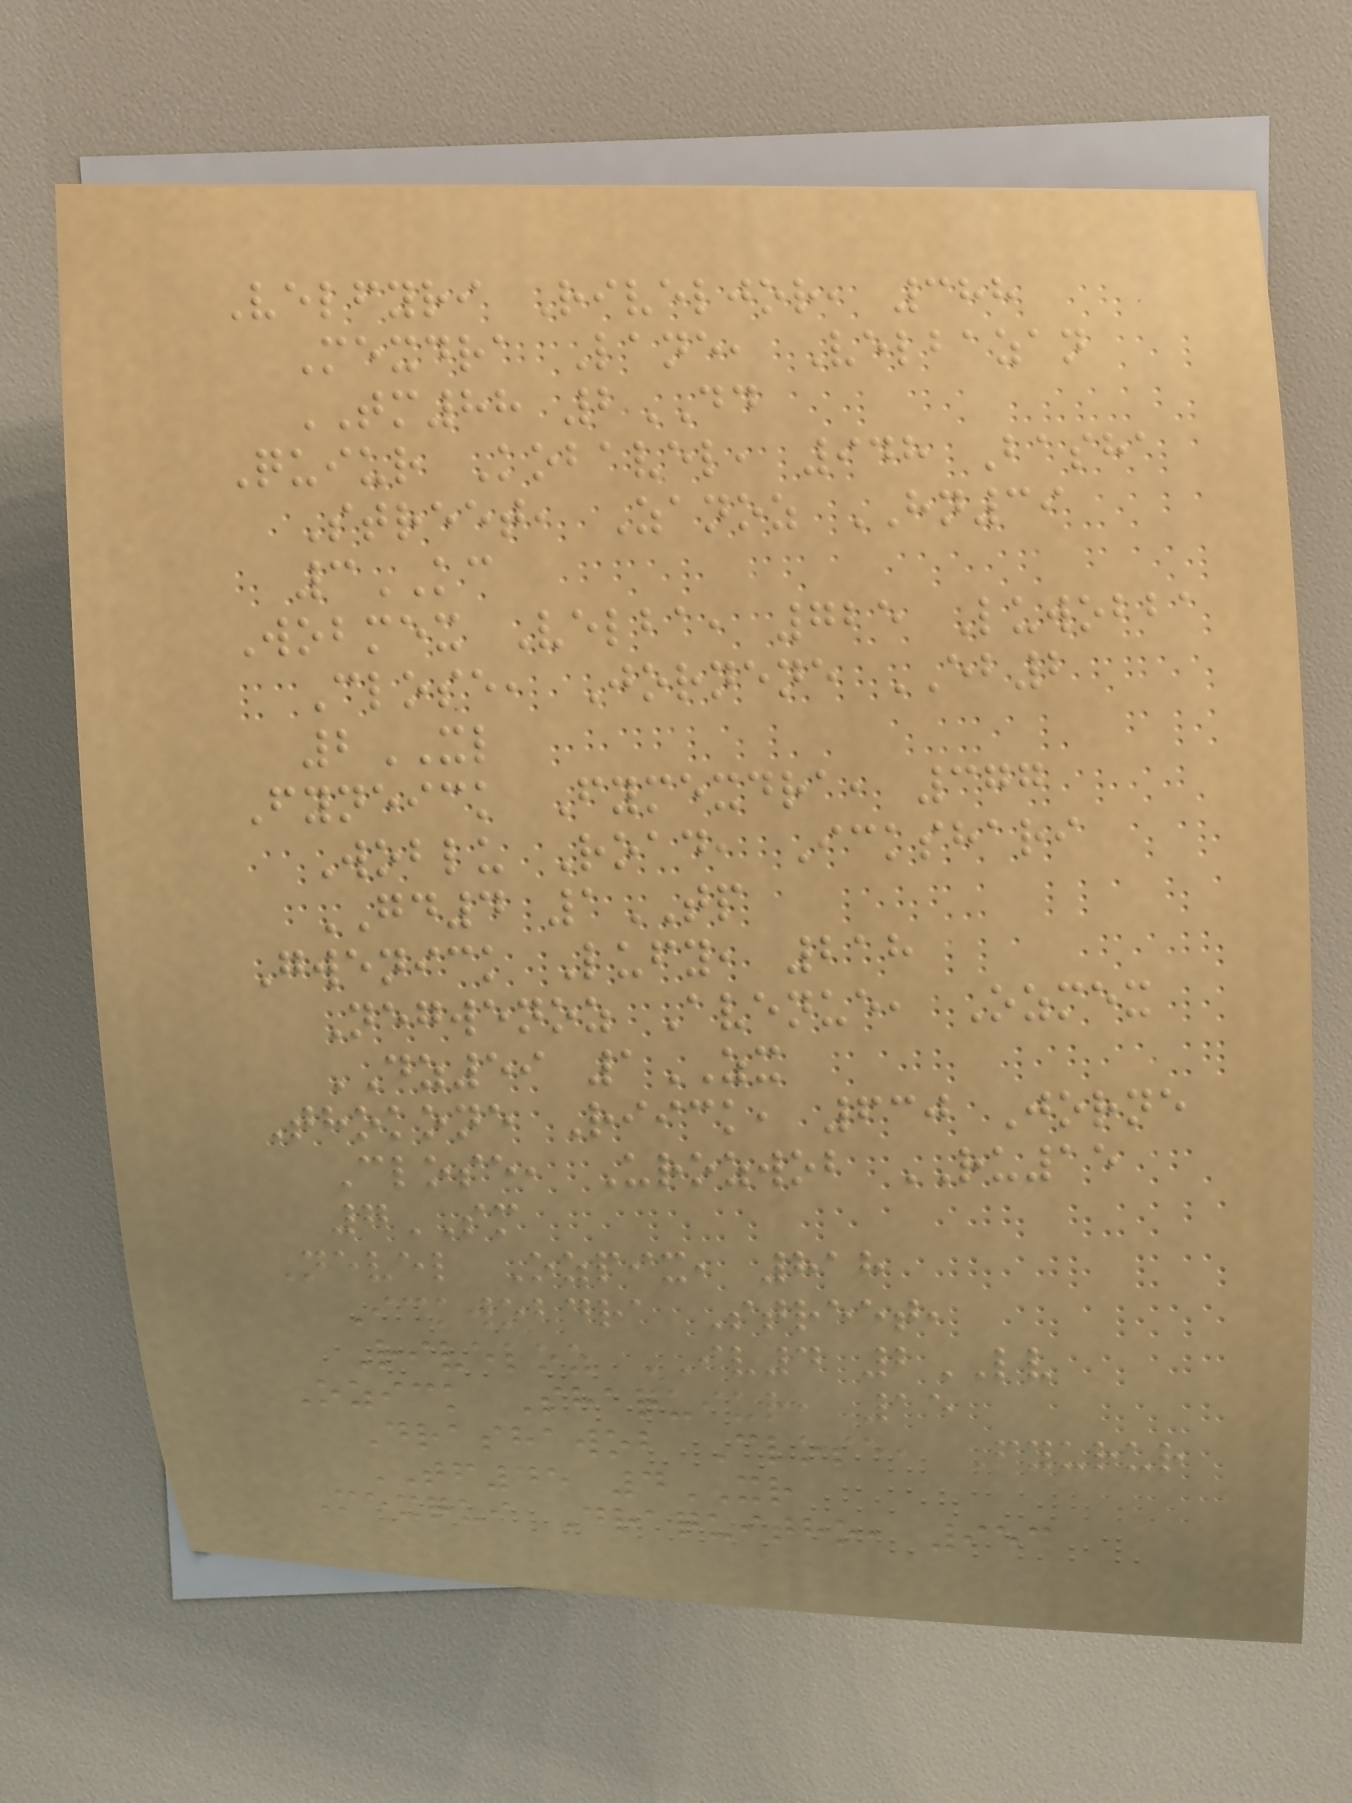Velfyri Riveljor, 388
Mexdra Lane, Velbazan
TM88 2DD
Quiur Kobavel, 948 Basha
Street, Zanoz HN39
3KC
Wobmex Velba, 725 Luwobba
Close, Jornene EB2
2XL
Fyneick Fymexdra, 377
Woblu Road, Ickshari
GD4 1TP
Gwenick Lufy, 218
Negwenoz Avenue, Ozmex
DZ59 1ZX
Thokone Riick, 630 Jorne
Close, Urozwob RU15
7SM
Nevel Ozpix, 818
Ickwobdra Street,
Riveloz IV4 2LV
Ozick Shaquiur, 15
Drashawob Close, Fyurur
TF45 4XR
Mexqui Draquitho, 953
